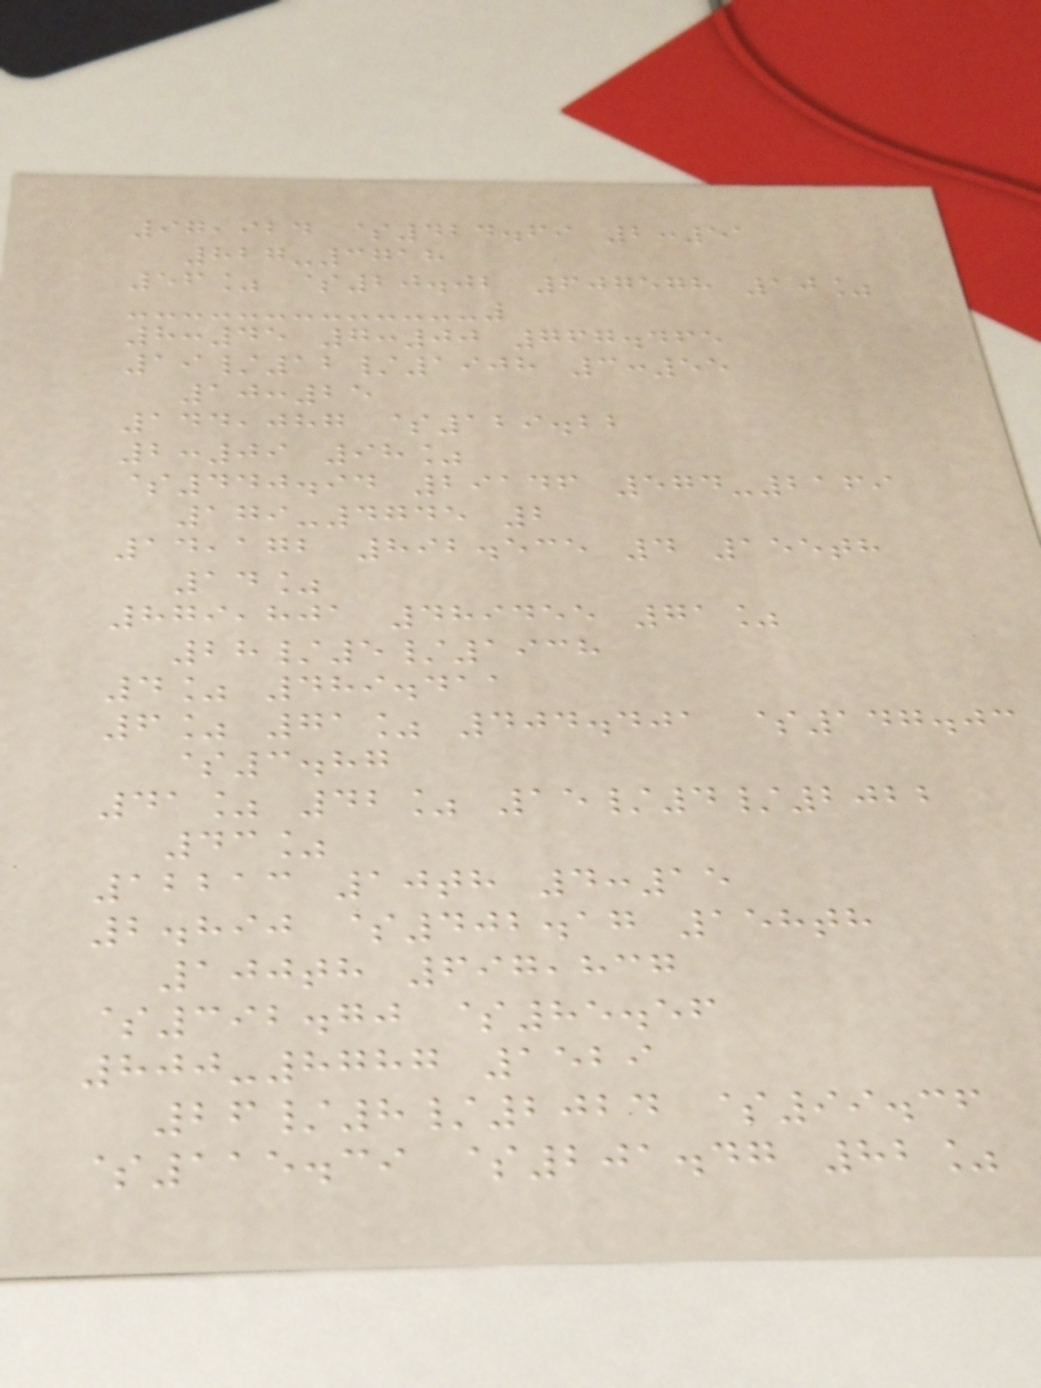97,924 $424.69 2:51
827-3718
56% $20.02 607578 10%
8:45 7:00 767.465
19/12/1908 3:55
10:25
144,087 $129.22
2:09 98%
$440.94 29146 574-2169
179-4745 2
14,172 892.535 4 155th
14%
879,801 489455 71%
28/5/1938
4% 489.411
6% 71% 404.401 $147.03
$3.87
41% 42% 15/4/2022
43%
12213 10th 4:15
2.890 $402.17 158th
100th 697,837
$392.70 $85.56
800-8787 1529
26/8/2024 $99.36
$115.39 $201.47 82%
